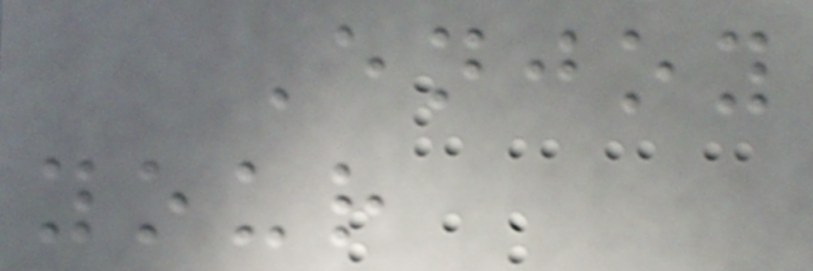Enjoy
your
